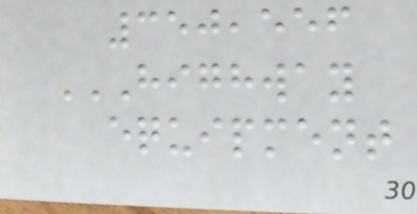350,556
HIGHWAY
EQUIPMENT
